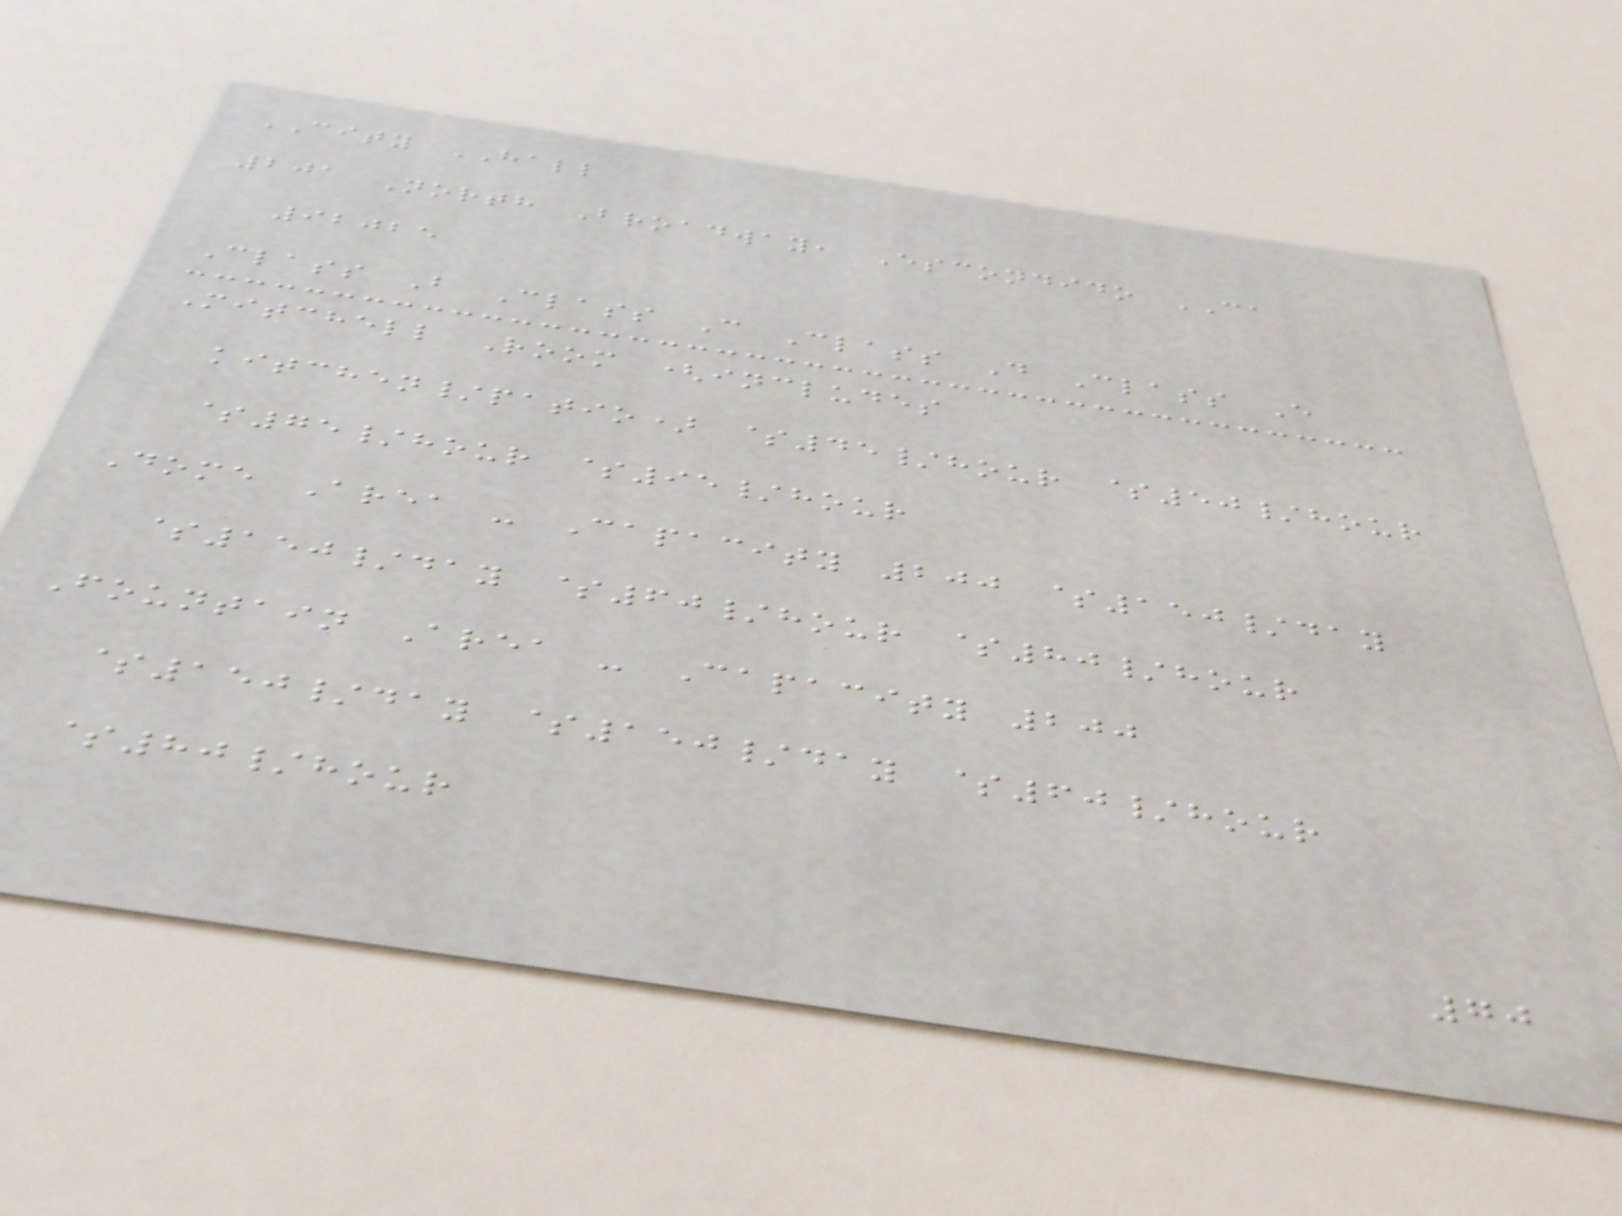CITY HALL
201 North Broadway, Escondido CA
92025
Class B Class C Class D Class E
Mitchell Room (includes
kitchen/patio) $45/hour $50/hour
$75/hour $95/hour
Dome Area - Capacity 200 $150/day
$150/day $60/hour $80/hour
Fountain Area - Capacity 200
$150/day $150/day $60/hour
$80/hour
70
